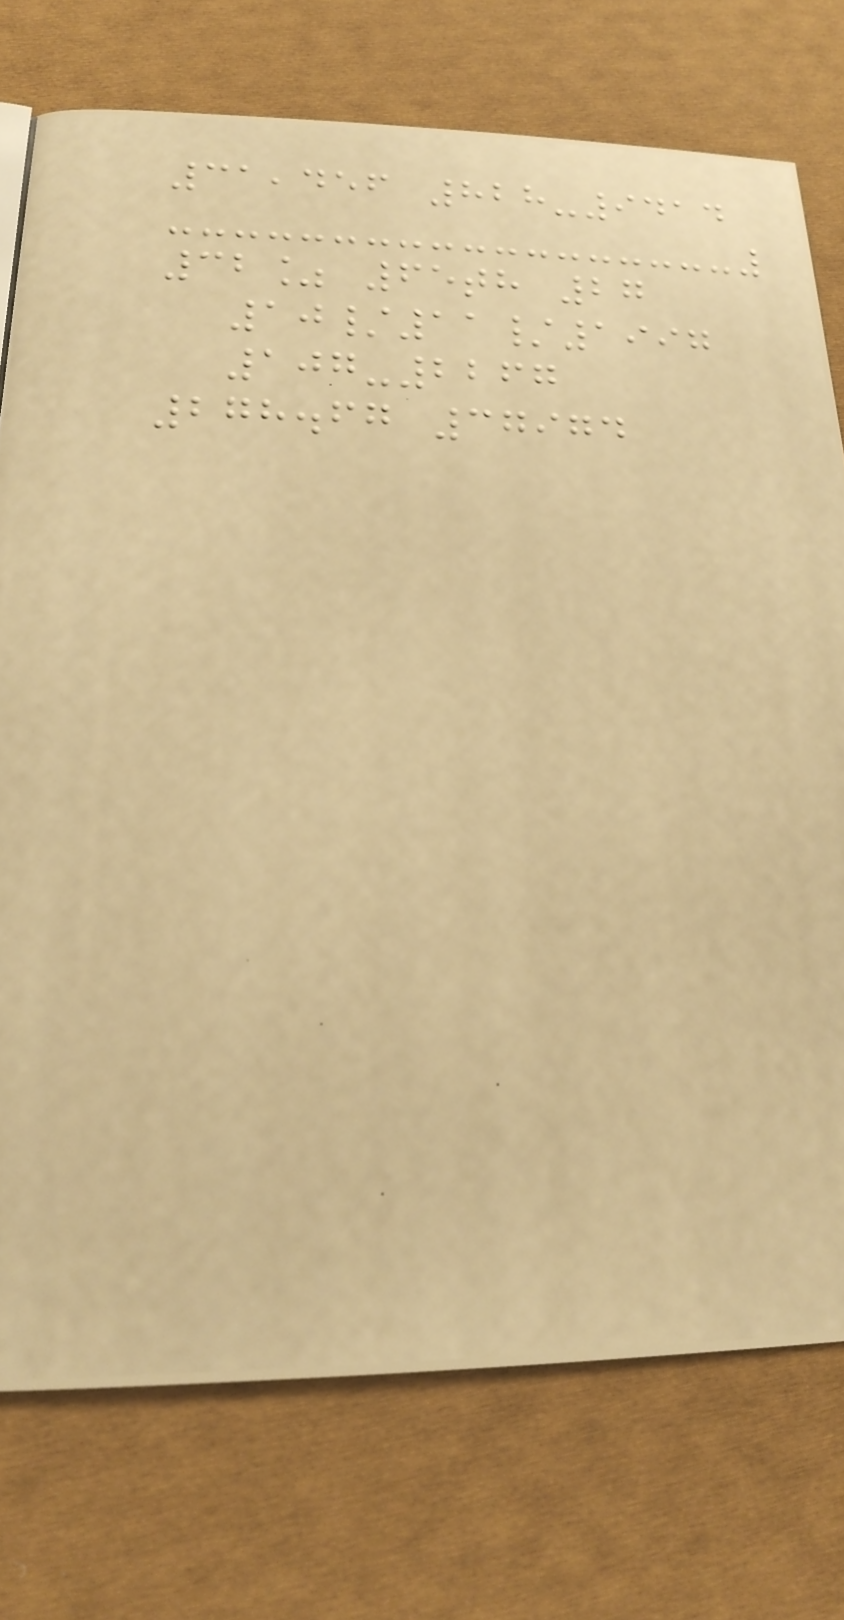31,456 828-9414
32% 65th 27
10/11/1997
107-2267
278.67 37974
